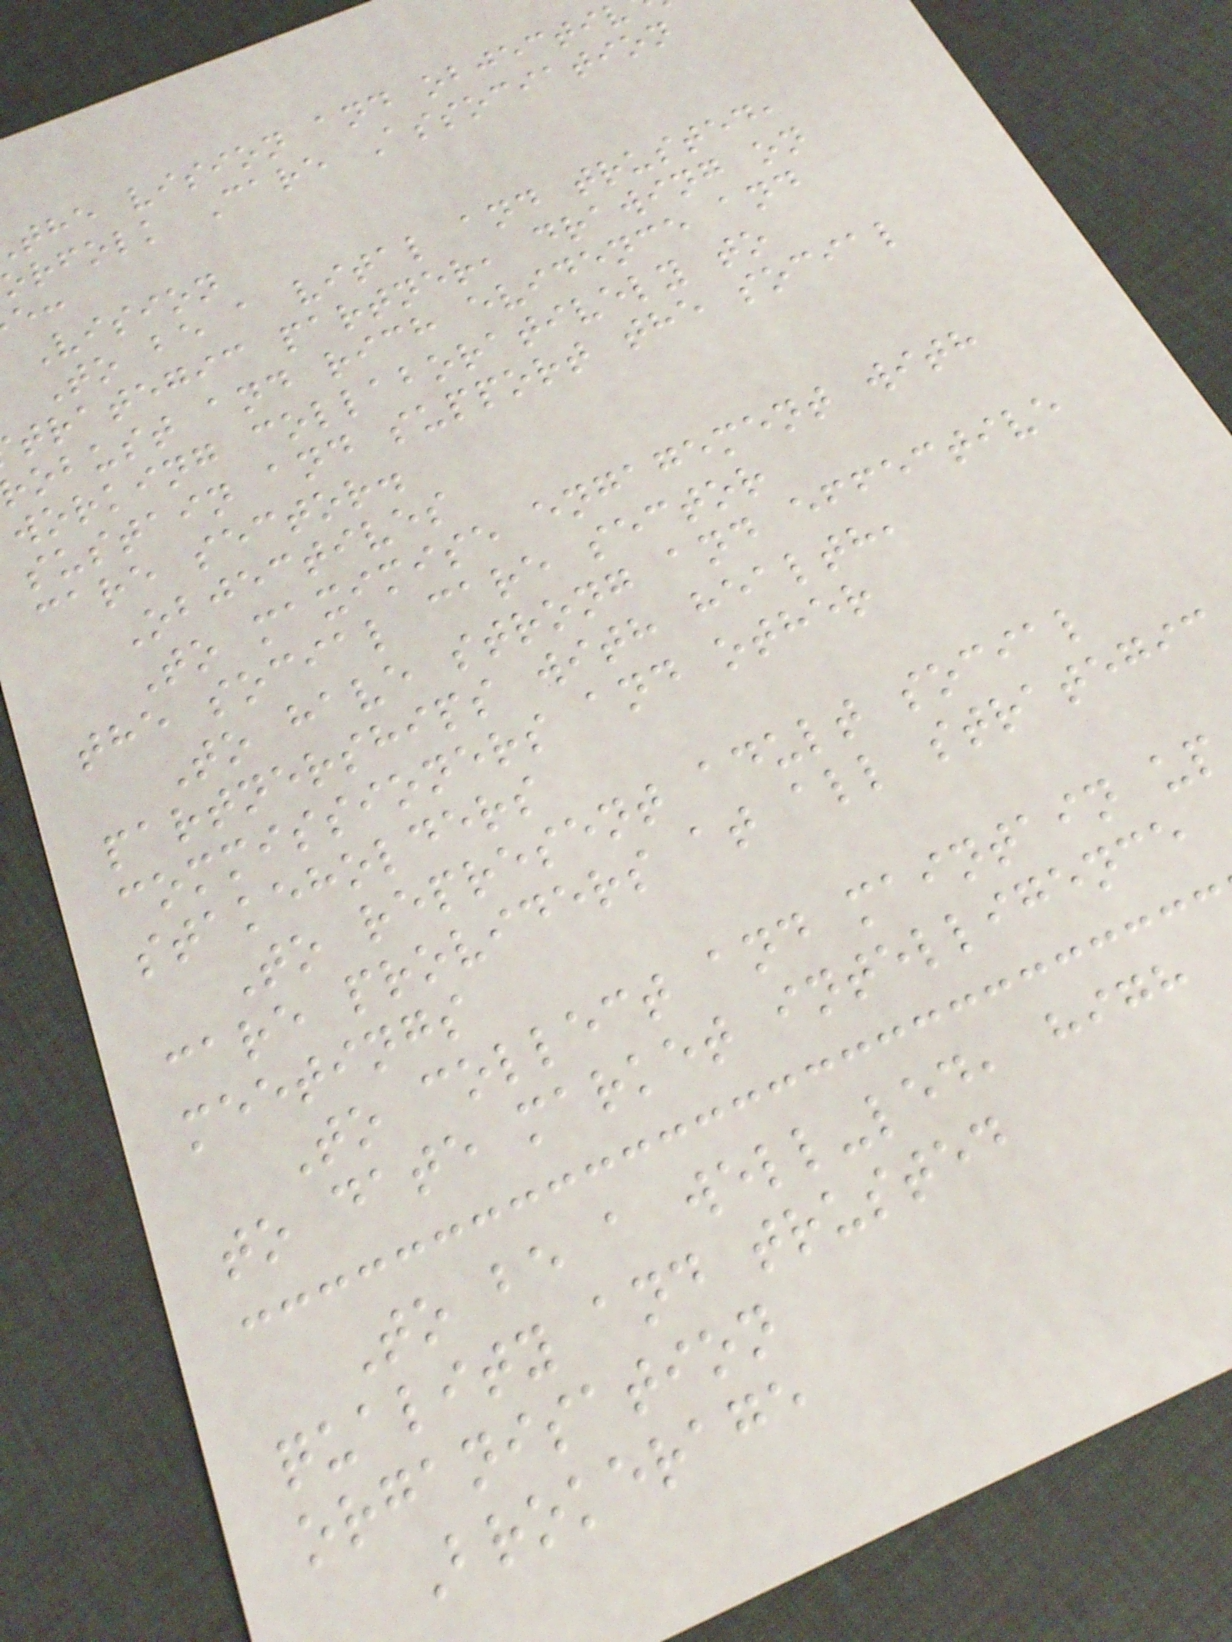the vision and objecti
orfolk Care Association
Vision
To be a vital and trusted,
trategic partner, drawing on
obust and rich evidence and
working collaboratively to
sustain and support the social
care sector.
Objectives
To maximise engagement with
the social care sector
To have strong and effective
partnerships with health,
commissioners and other
stakeholders
To represent adult social
care providers at all strategic
meetings
To collect and maintain up
to date market intelligence
To be a well-led, high
quality and trusted
organisation
Brokerage
